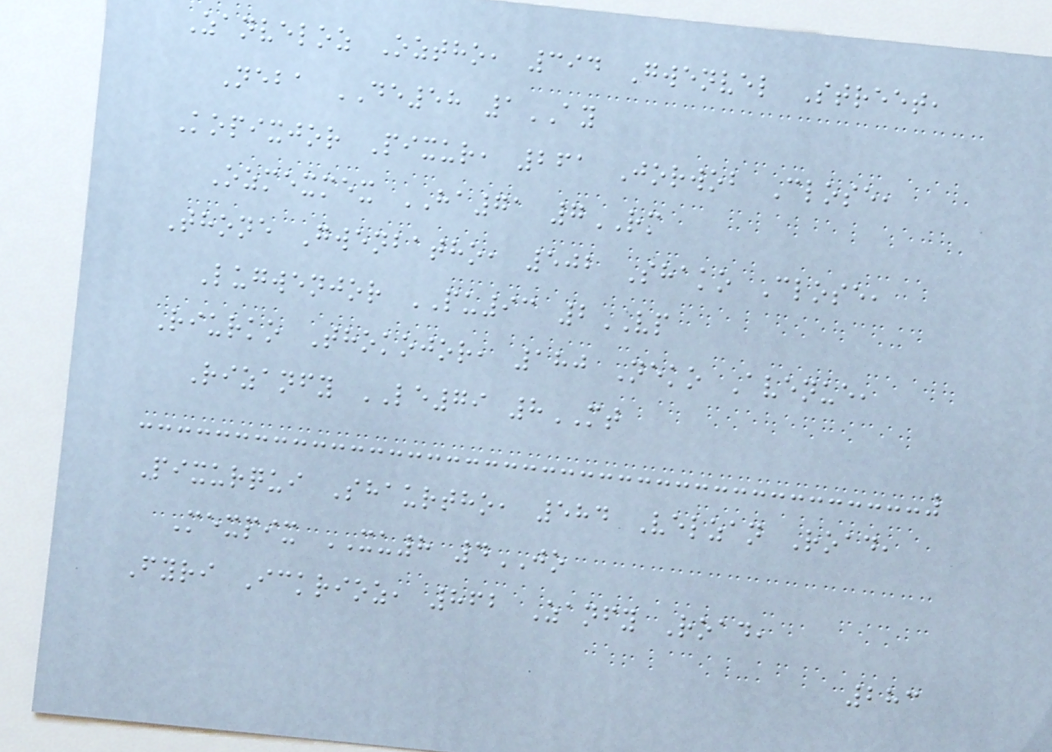Zanveloz Oztho, 394 Gwenvel Street,
Neba DE58 1AY
Kopixjor Pixur, 261 Jorwob Close,
Ozmexmex HA71 7RM
Thone Gwenbatho, 502 Shako Close,
Lugwenjor PU93 2VP
Riurko Thokojor, 180 Neko Avenue,
Rizanfy LE79 8MT
Pixurqui Shaurtho, 584 Velzan Road,
Mexpix XU8 4JO
Fyri Ickrioz, 862 Zanfy Road,
283
